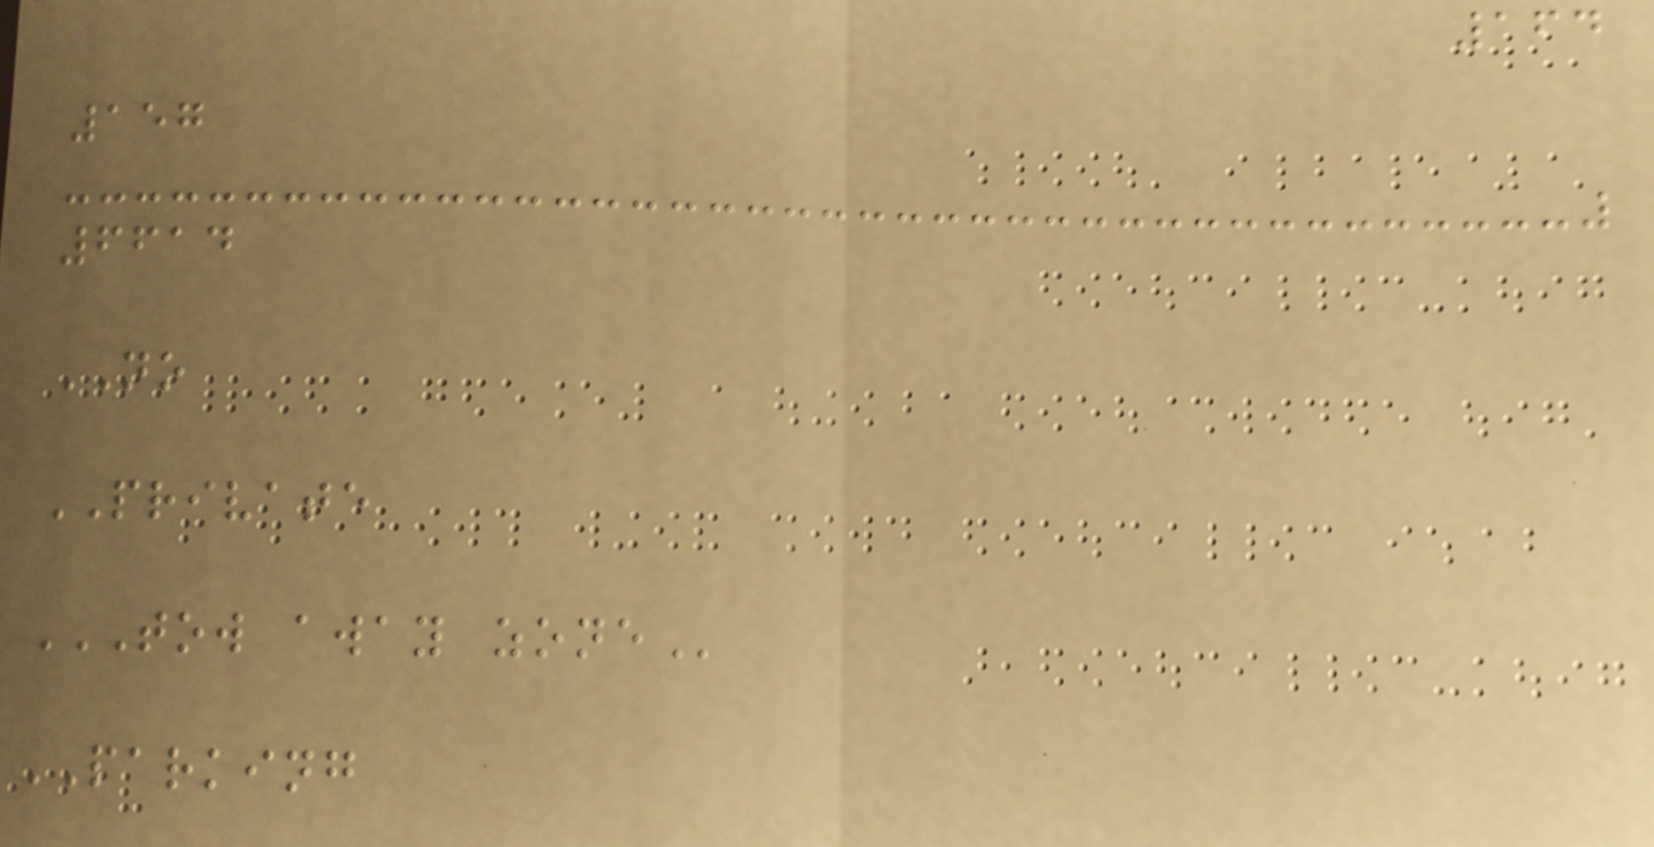164
157
6614
NO
PRIVATE
TOW AWAY ZONE
PARKING
